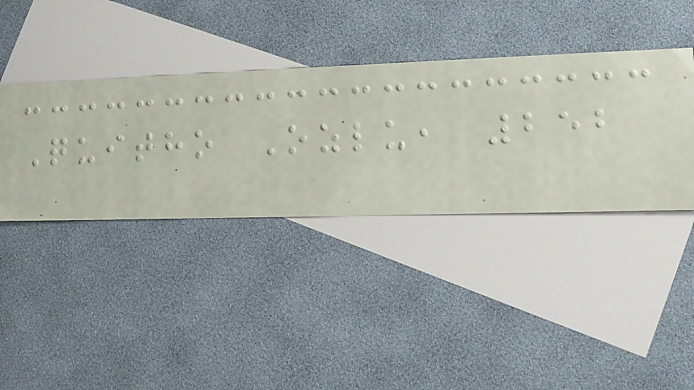Quitho Ozlu, 252
